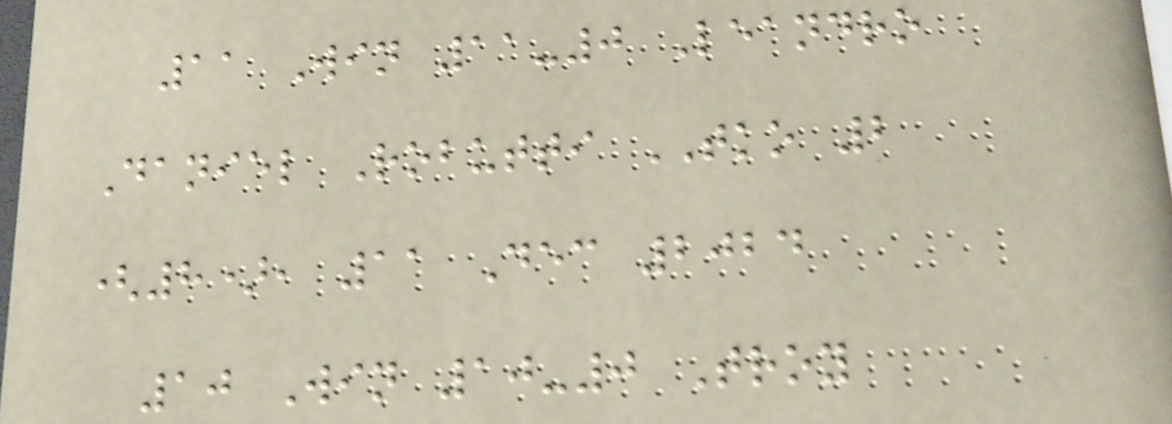11 Win 11-0 Leandro
Daniel Robutti TKO 2
(8), 11 Dec 2024
10 Win 10-0 Troy
